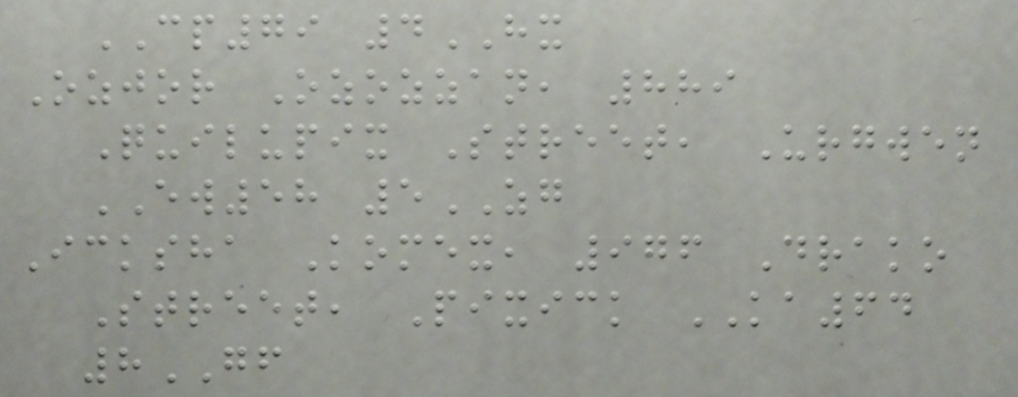CP79 4HX
Ozjor Ozozzan, 889
Quilupix Street, Urgwen
EW58 5ZG
Icksha Komex, 976 Drako
Street, Pixick KA64
8GF
